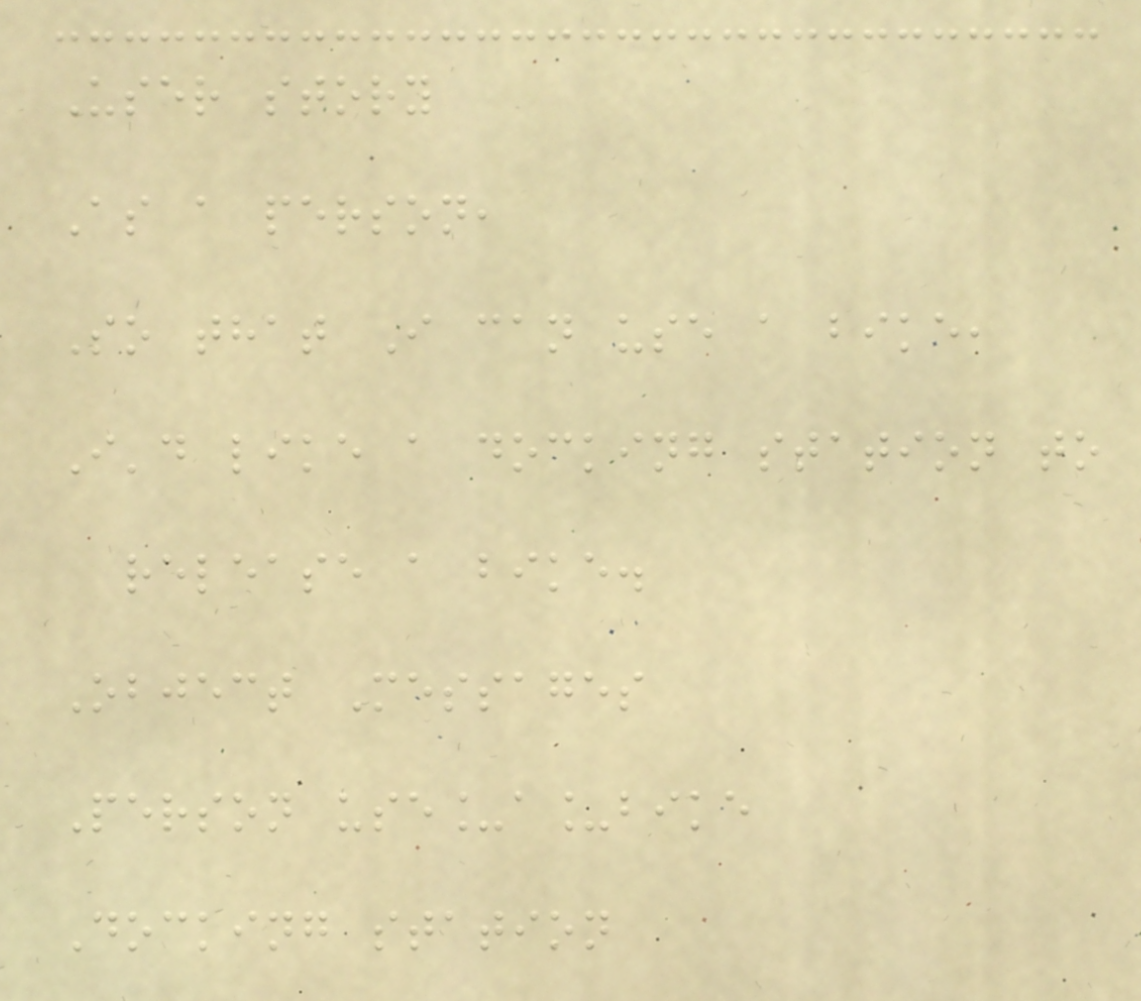User story
As a person,
So that I can use a bike,
I'd like a docking station to
release a bike.
Object Messages
Person use_a_bike
Docking station
